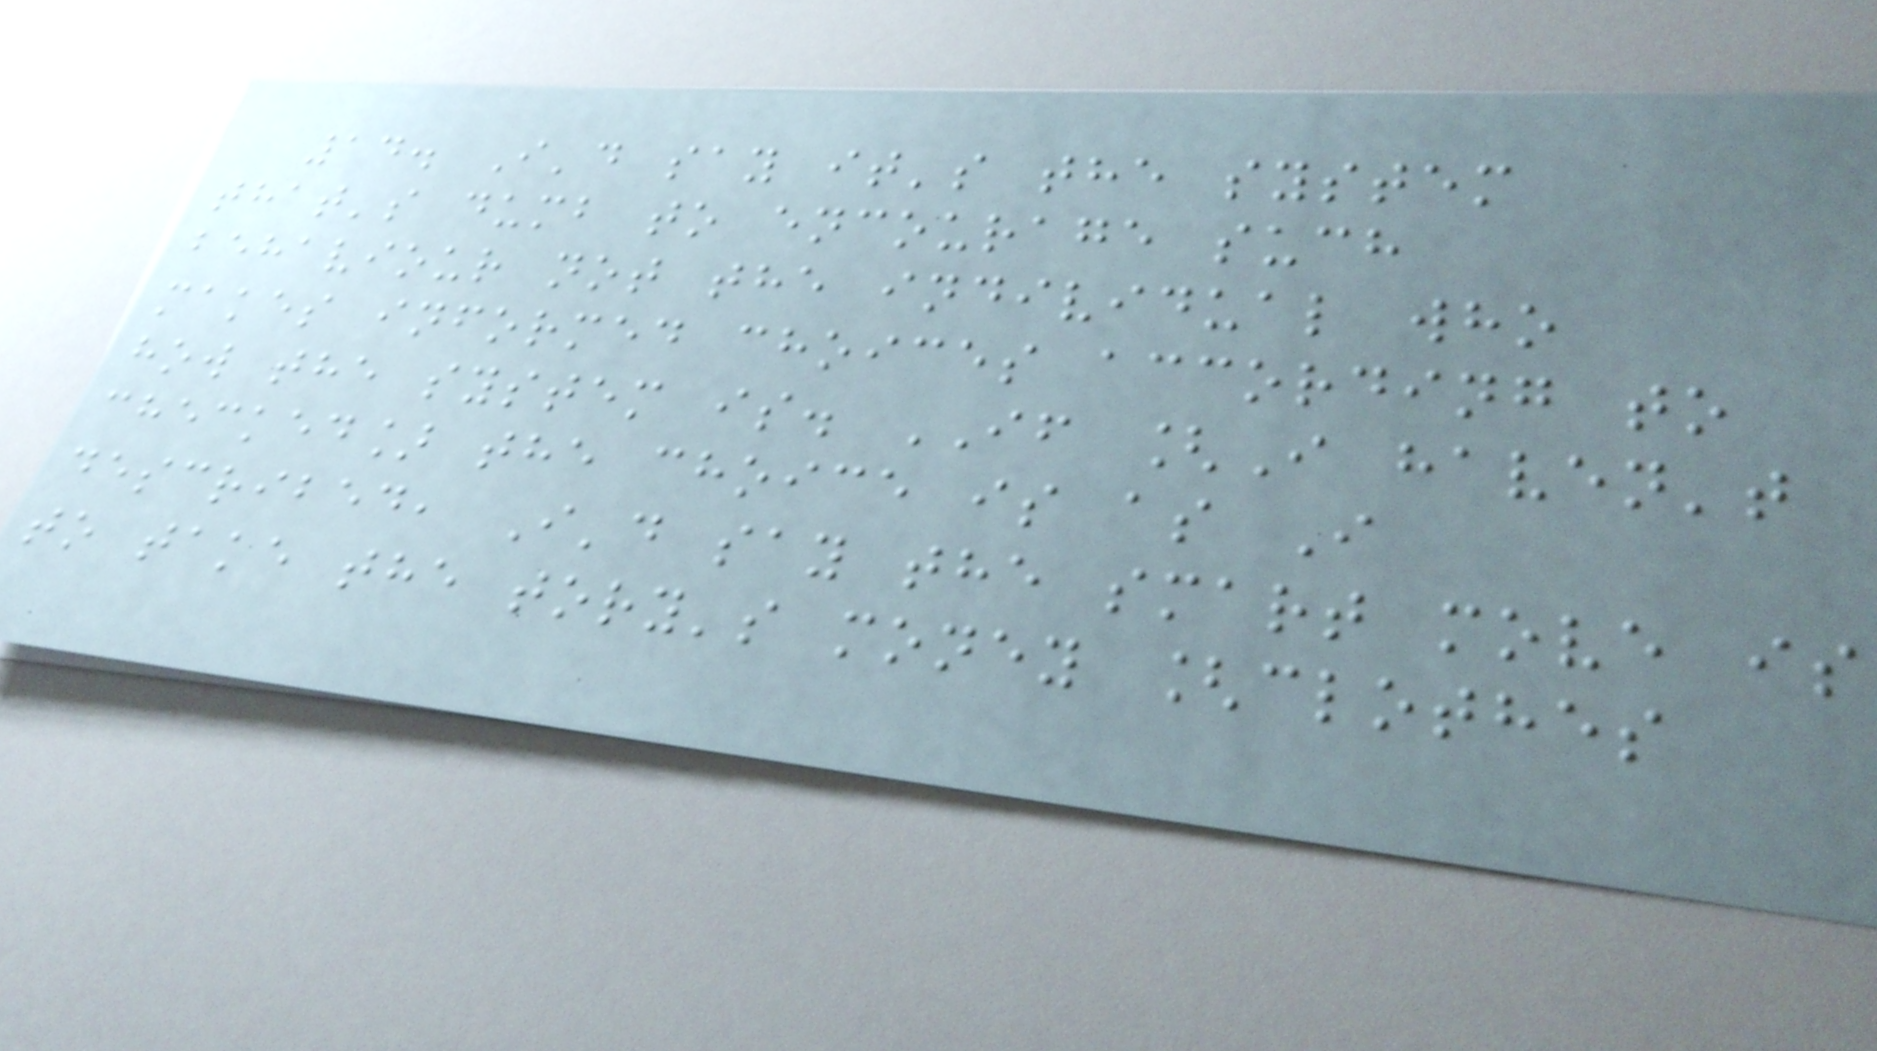14. I'd say it's the system
that's dumb to encourage such
behaviour not the individual who
makes informed choices according to
how the system is. IF [I haven't
checked] the choice is as I
described, I'd say the smart move is
to take the tory's money [clothes
